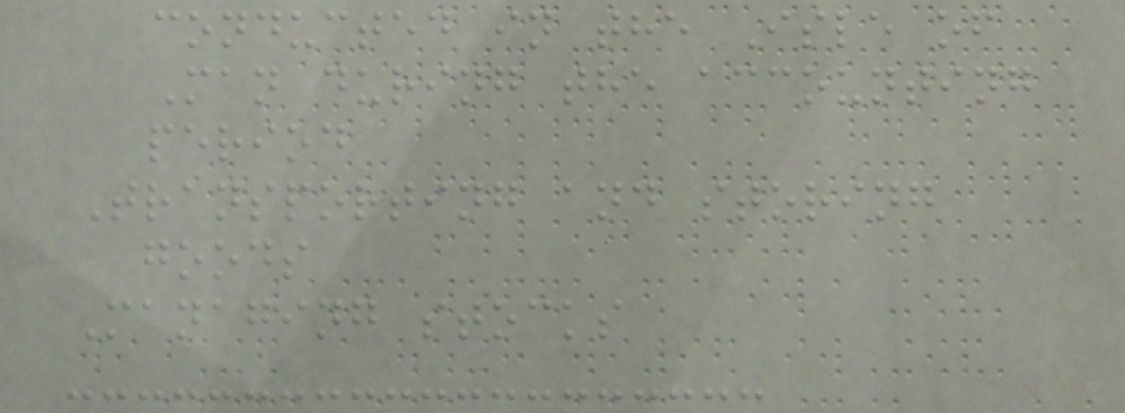conducted in the Isle of
Man during the accounting
period
Transporting and storing
goods
Managing stocks
